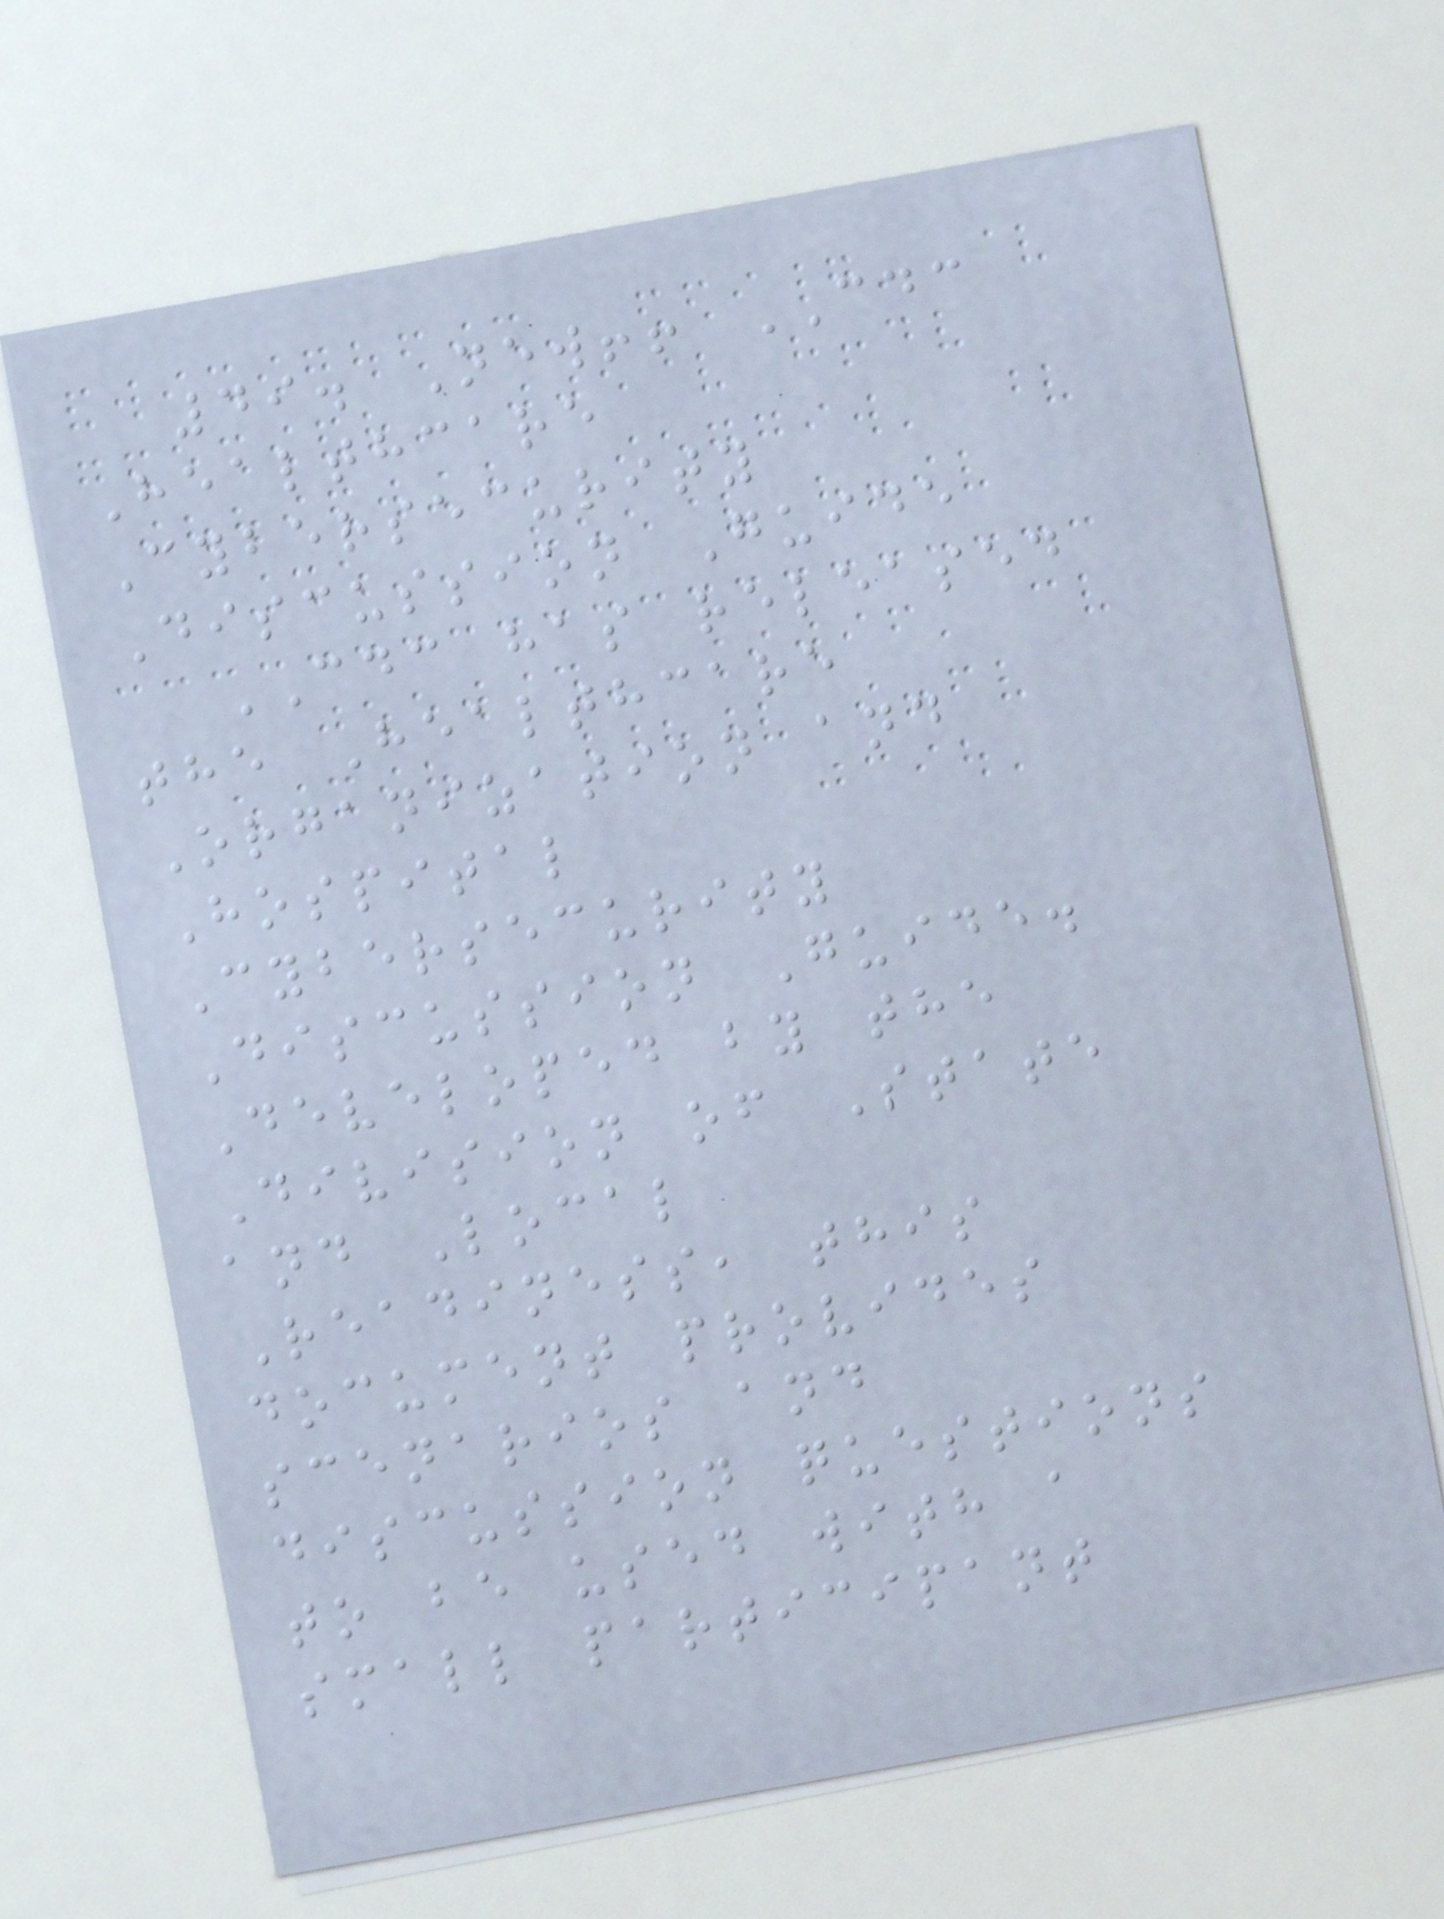49. New!! CDC
Healthcare
Cybersecurity
Discussion Guide
CDC has released
the Healthcare
Organization and
Hospital
Cybersecurity
Discussion Guide.
Developed by the
Division of State
and Local
Readiness, this
document provides
scenarios and
discussion questions
to be used with a
small participant
